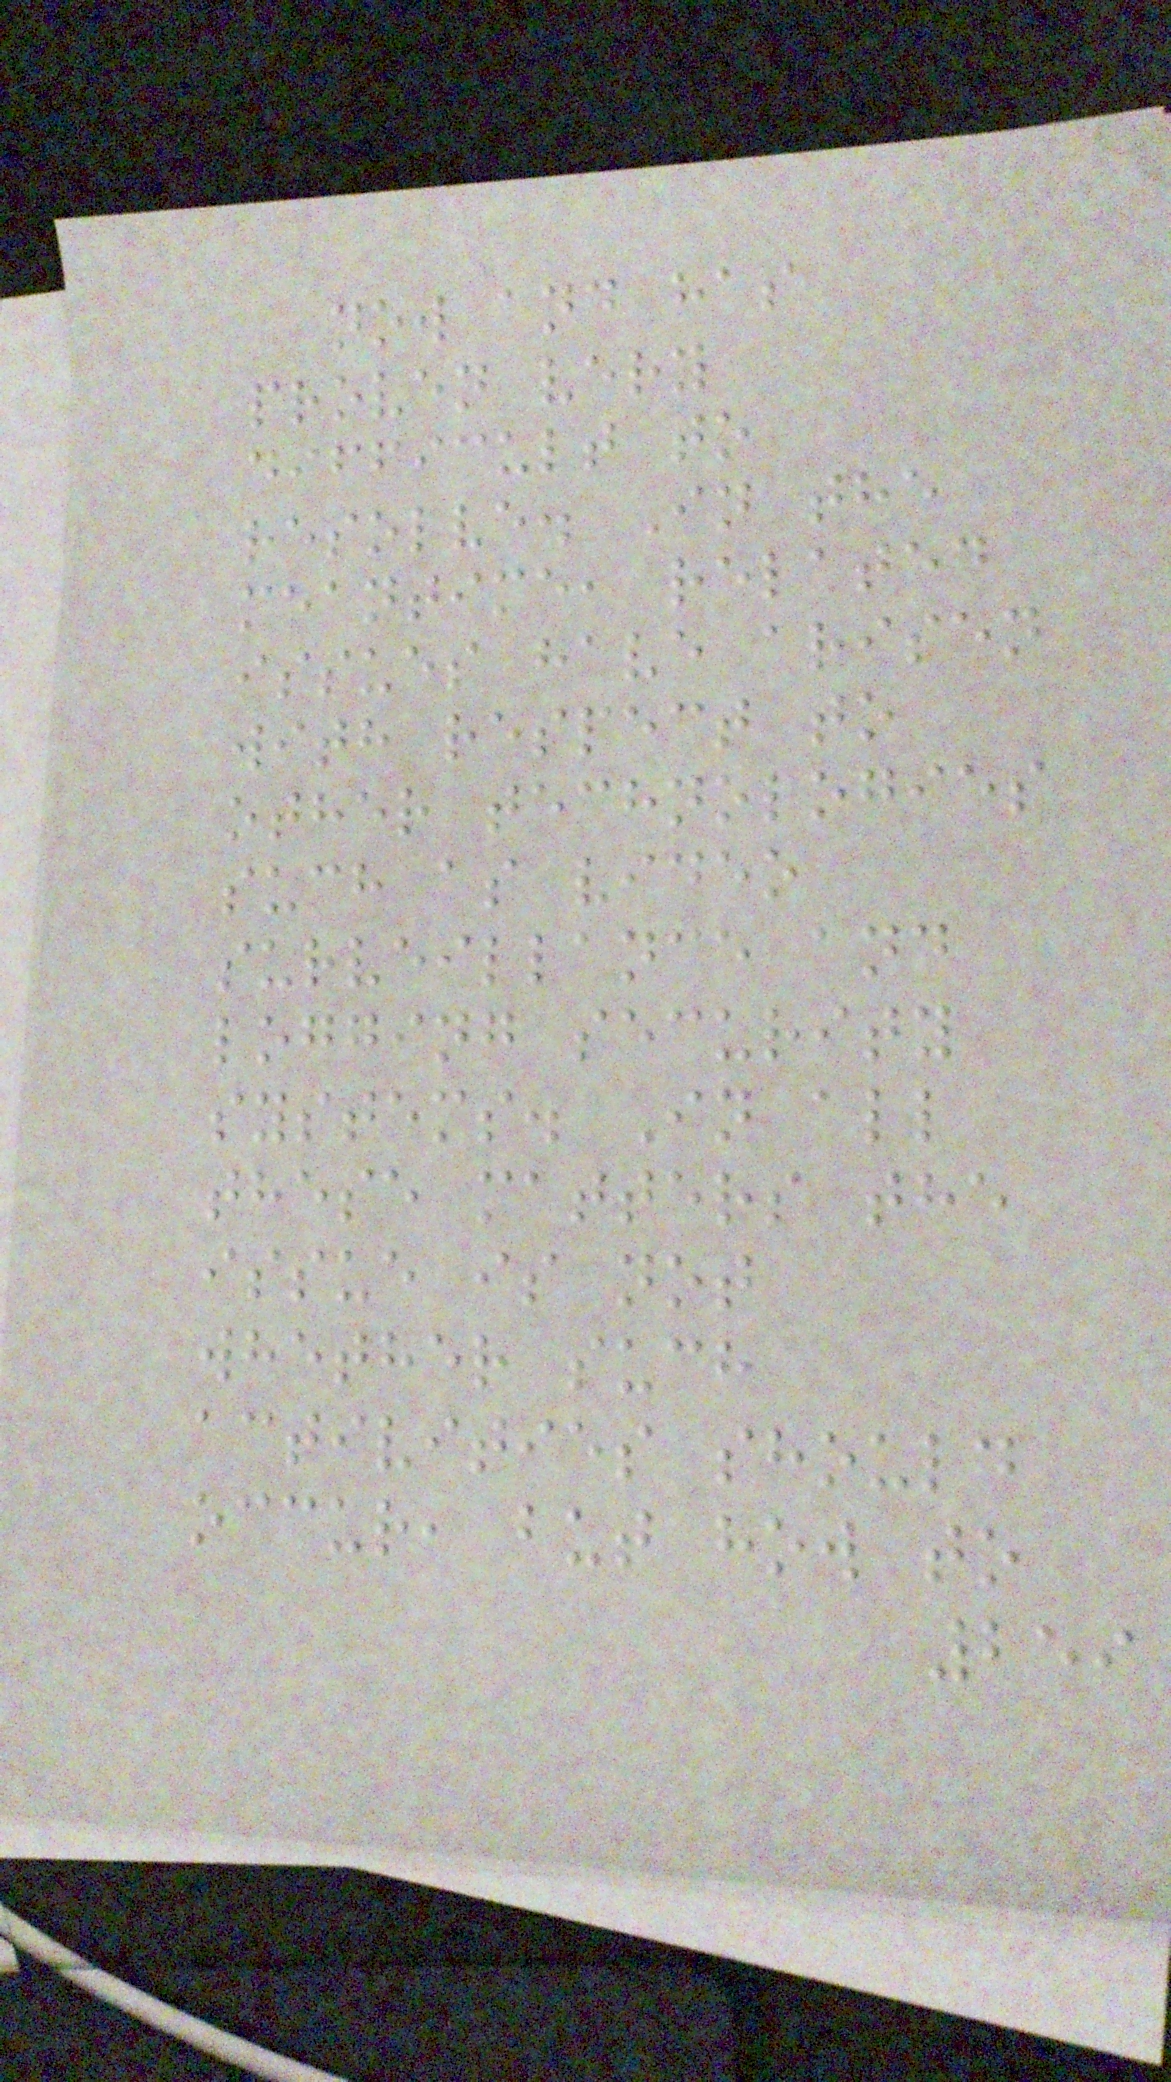now and has
proven very
difficult to
resolve. In the
meantime, related
issues have arisen
with respect to
other technologies
such as video
surveillance and
logging security
systems. In all
these matters the
issue is not
whether such
activities should
occur, but how to
259
